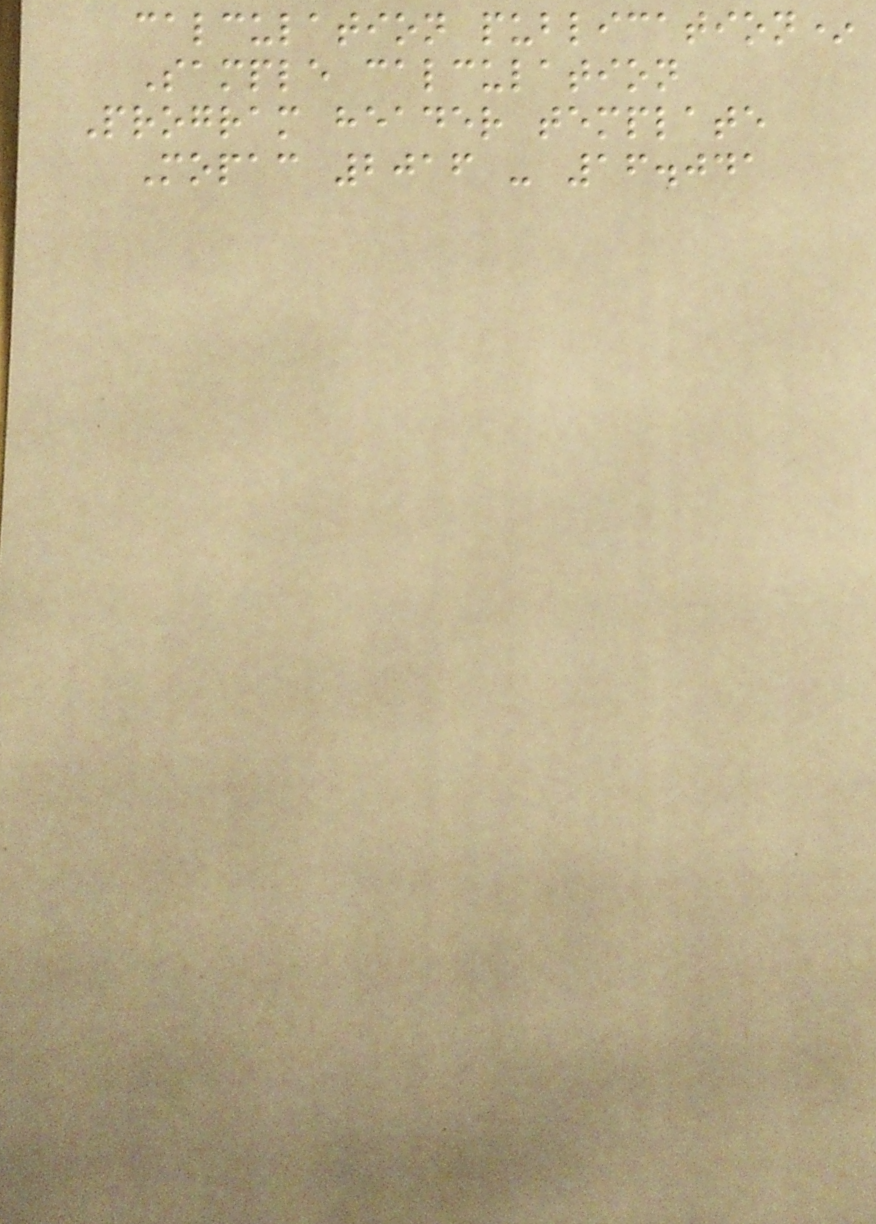calculation publication*
Sample calculation
Program header template
Mopac 2016 - 16.041
